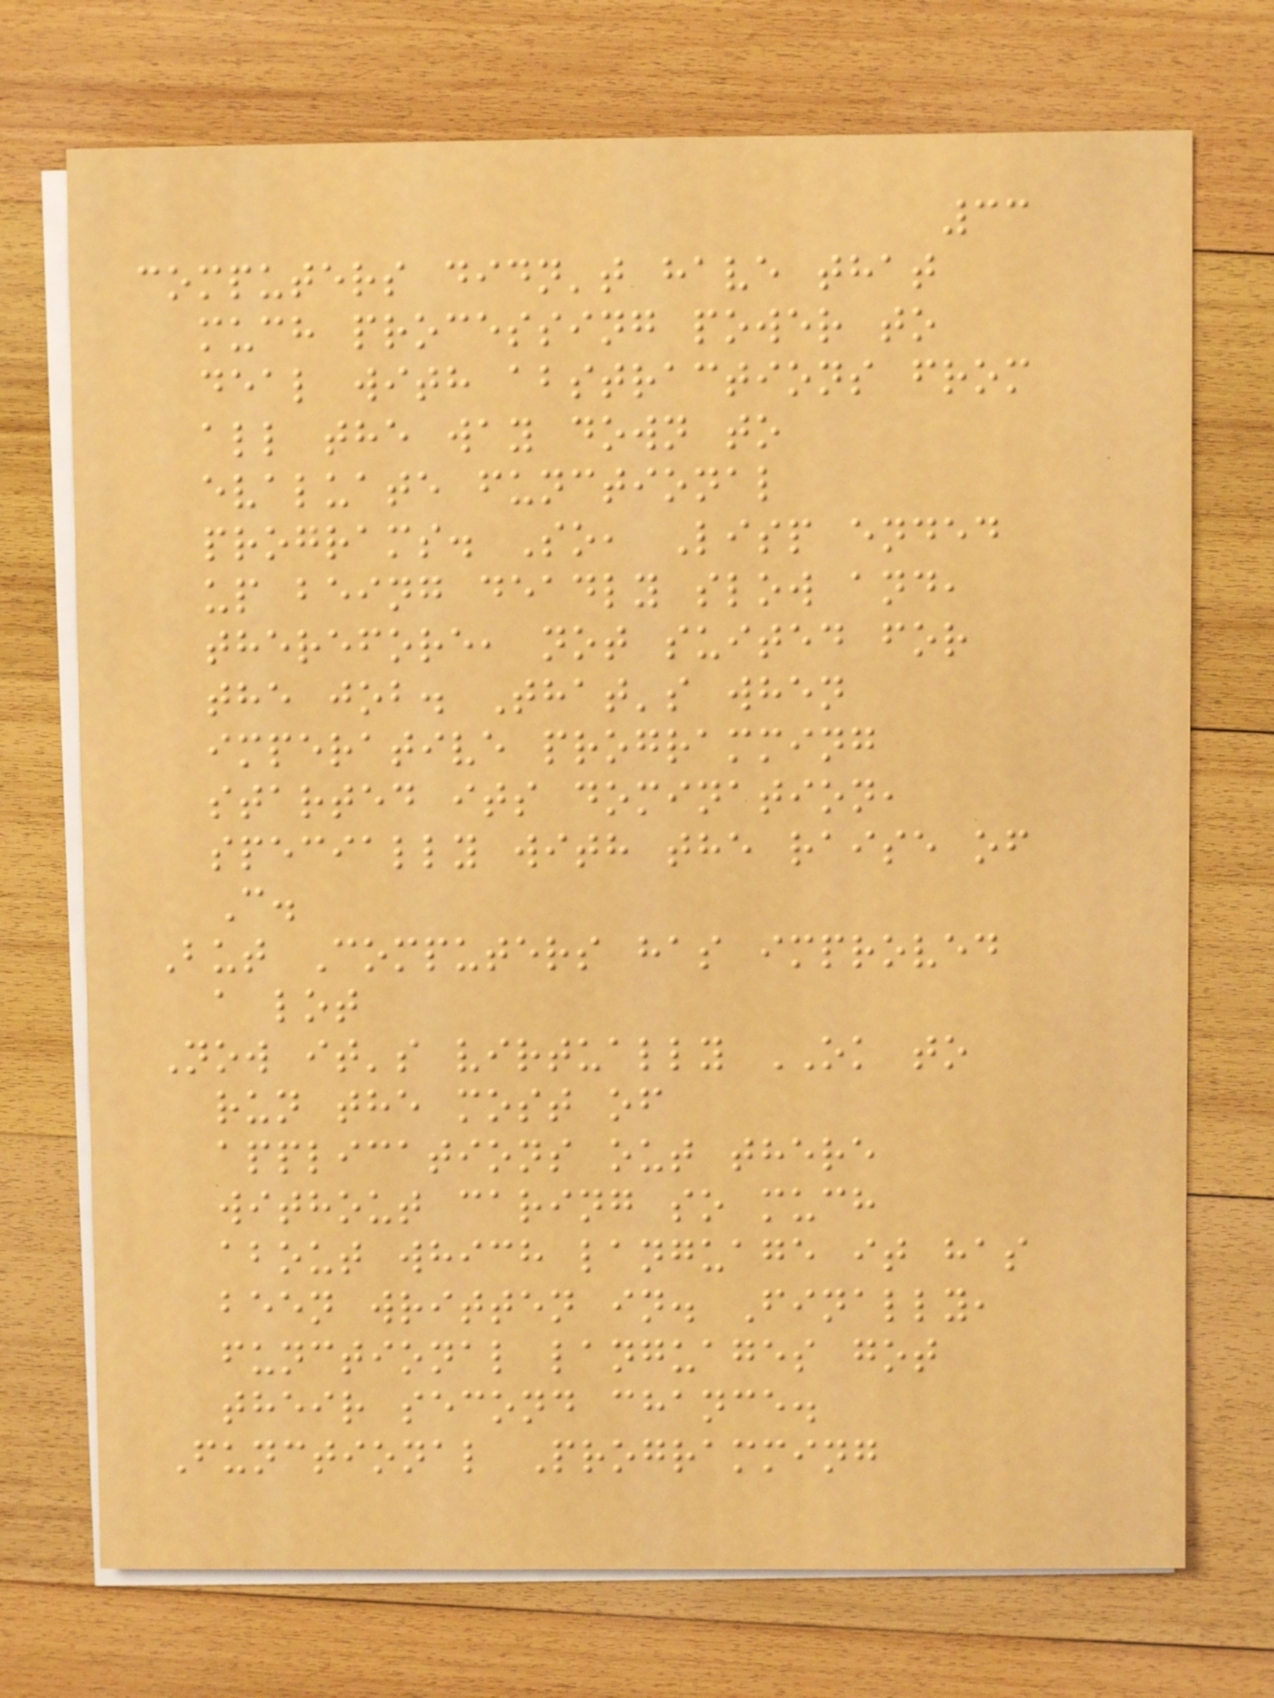33
computers didn't have that
much processing power to
deal with abstractions from
all the way down to
evaluate functional
programs. So, Lisp ended
up being deadly slow and,
therefore, not suited for
the job. That's when
imperative programming
started its domination,
specially with the raise of
C.
But Computers has improved
a lot
Now it's virtually OK to
run the most of
applications out there
without caring so much
about which language it has
been written in. Finally,
functional languages got
their second chance.
Functional Programming
